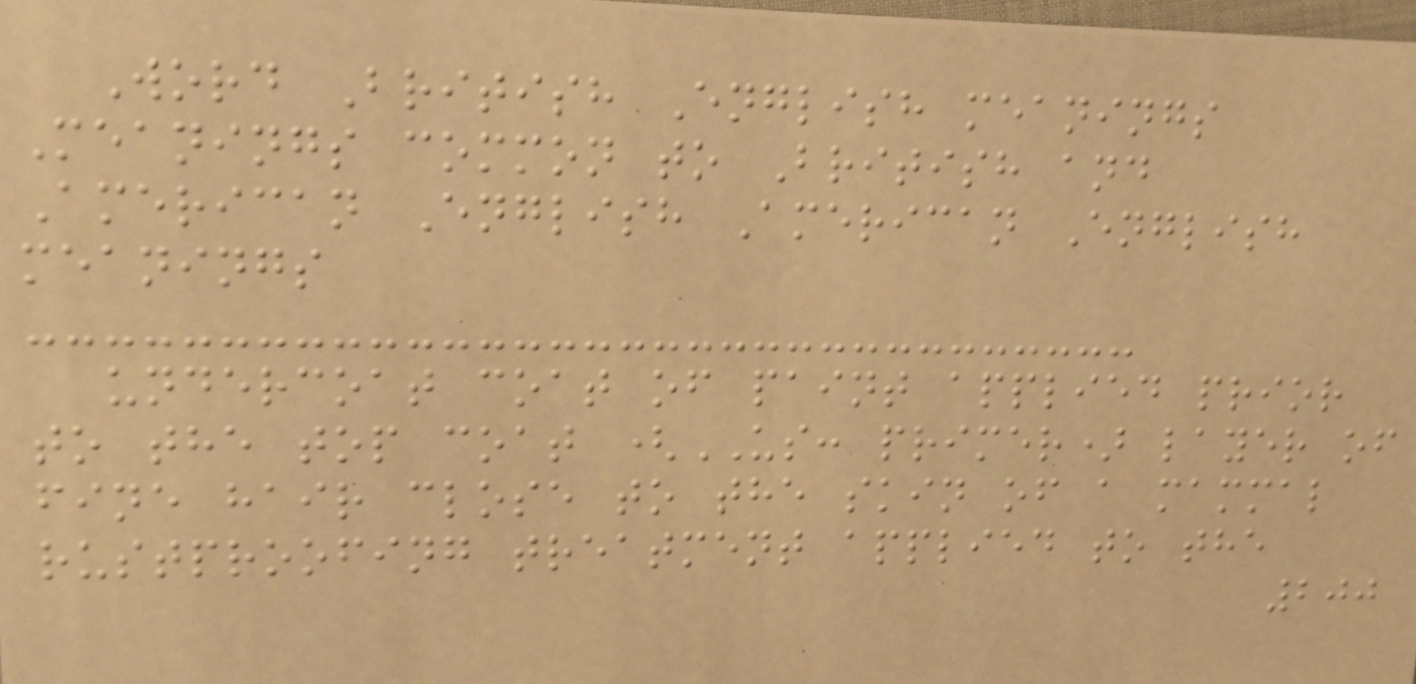Word British English meanings
Meanings common to British and
American English American English
meanings
undercoat coat of paint applied prior
to the top coat (US: primer) layer of
fine hair close to the skin of a mammal
rustproofing treatment applied to the
200
